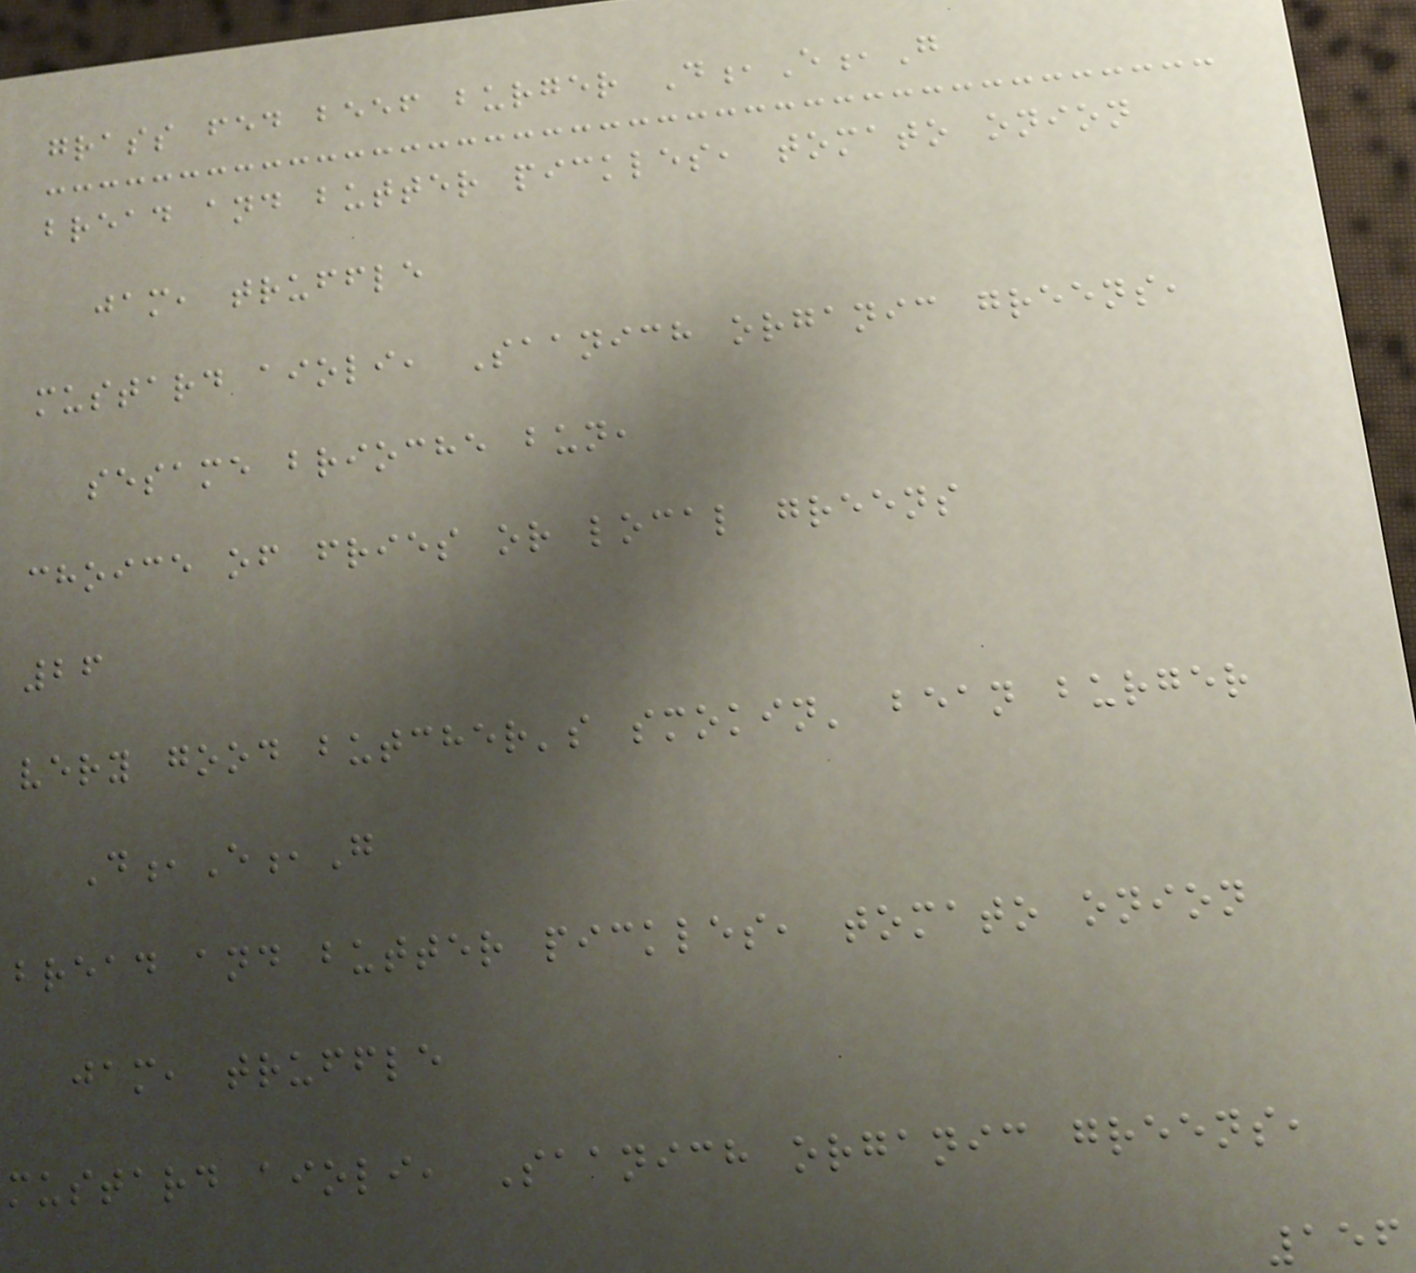grass fed beef burger D,E,G
bread and butter pickles, tomato onion
jam, truffle
mustard aioli, Saanich organic greens,
sesame brioche bun,
choice of fries or local greens
26
very good butcher's smokin' bean burger
D,E,G
bread and butter pickles, tomato onion
jam, truffle
mustard aioli, Saanich organic greens,
156
